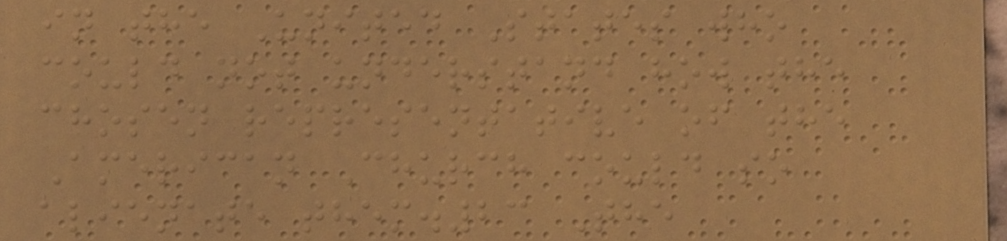in the United States who
could not understand how the
chosen representative of the
American Church could so
alienate them.23 The
